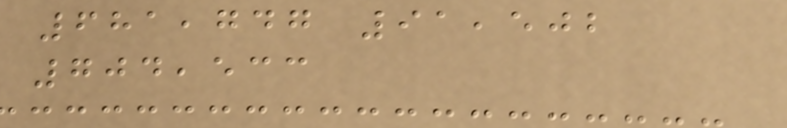681,747 91,502
704,533
